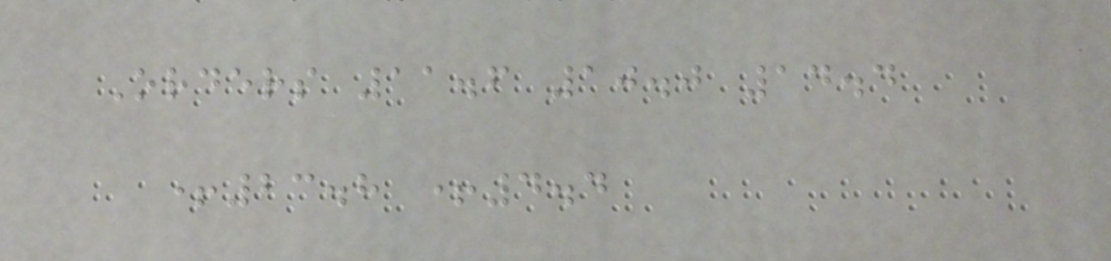Orders 11.6 10.0 14.4
+23.8 +4.4
